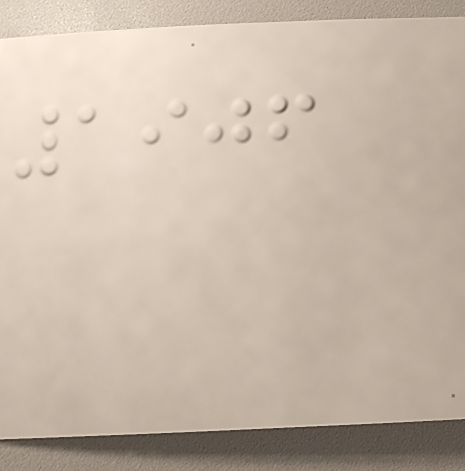1906
